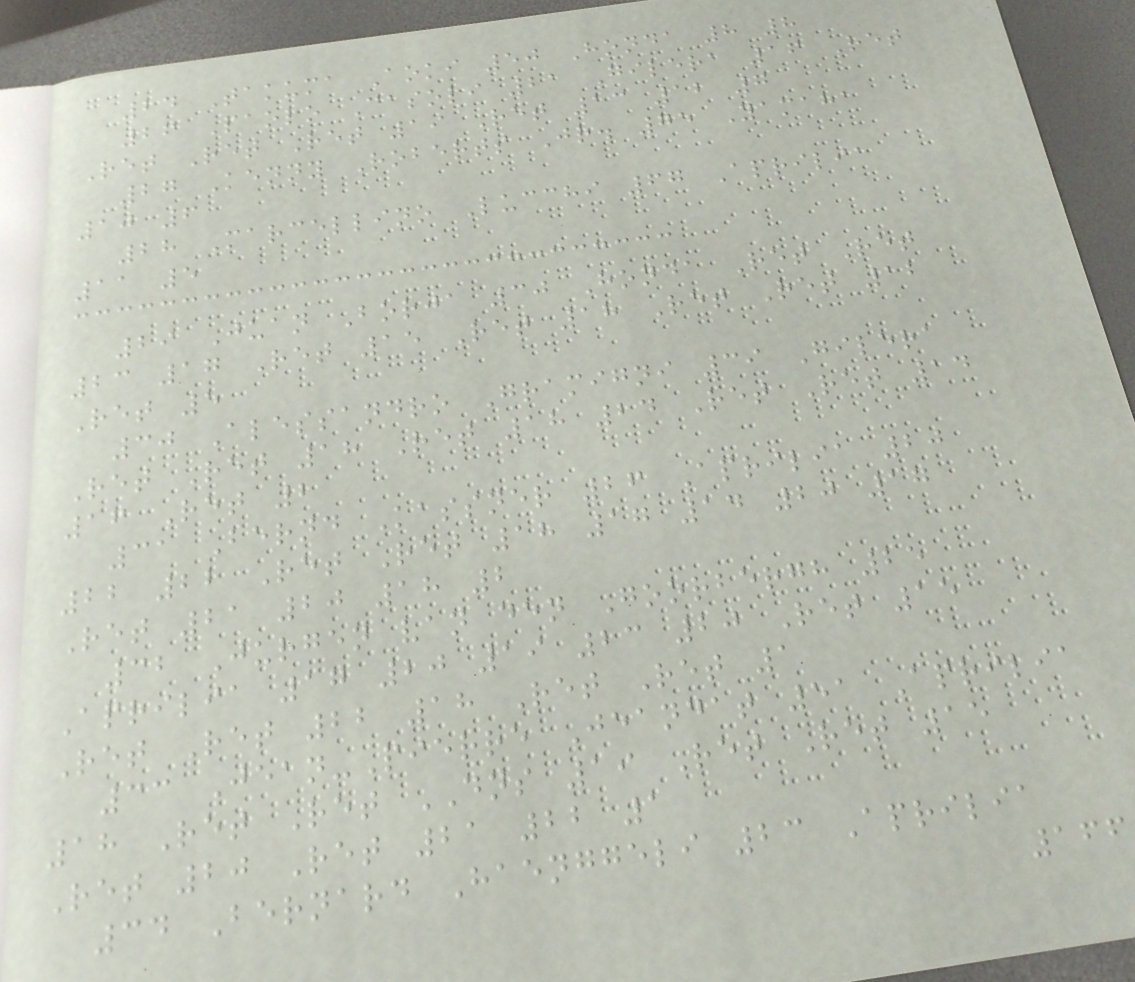24 Takuma Aoki 50 Honda 8 8
26 Paolo Casoli 21 Gilera 16 Ret
Ret Ret Ret 19 Ret 13 12 7
27 Kenny Roberts Jr. 75 Yamaha
10 6
28 Marcellino Lucchi 67 Aprilia
11 5
29 Juan Borja 30 Honda Ret Ret
23 17 Ret 15 Ret 18 Ret Ret 12
Ret 5
30 Alessandro Gramigni 39 Gilera
Ret Ret 18 Ret 18 24 Ret Ret 14
16 Ret 2
31 Bernd Kassner 26 Aprilia 20
22 22 Ret Ret 18 17 14 20 17
Ret 21 20 18 2
32 Jurgen van den Goorbergh 25
Aprilia 17 20 19 23 20 Ret 15
Ret Ret 22 18 Ret Ret 1
33 Jean-Pierre Jeandat 51 Aprilia
18 Ret Ret DNS 19 Ret Ret 15
Ret 20 Ret 21 22 1
34 Bernard Haenggeli 23 Aprilia
166
